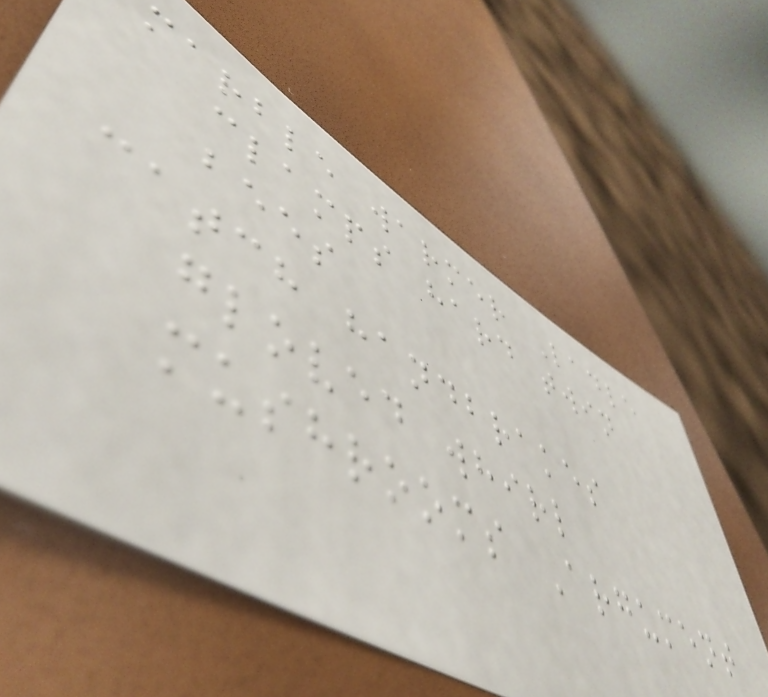marble warmer Ladle
clamps hard twin
bees
catch handbrakes
gloved whirl
mushrooms Argument
